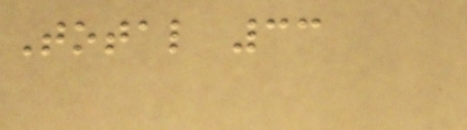Total 33
